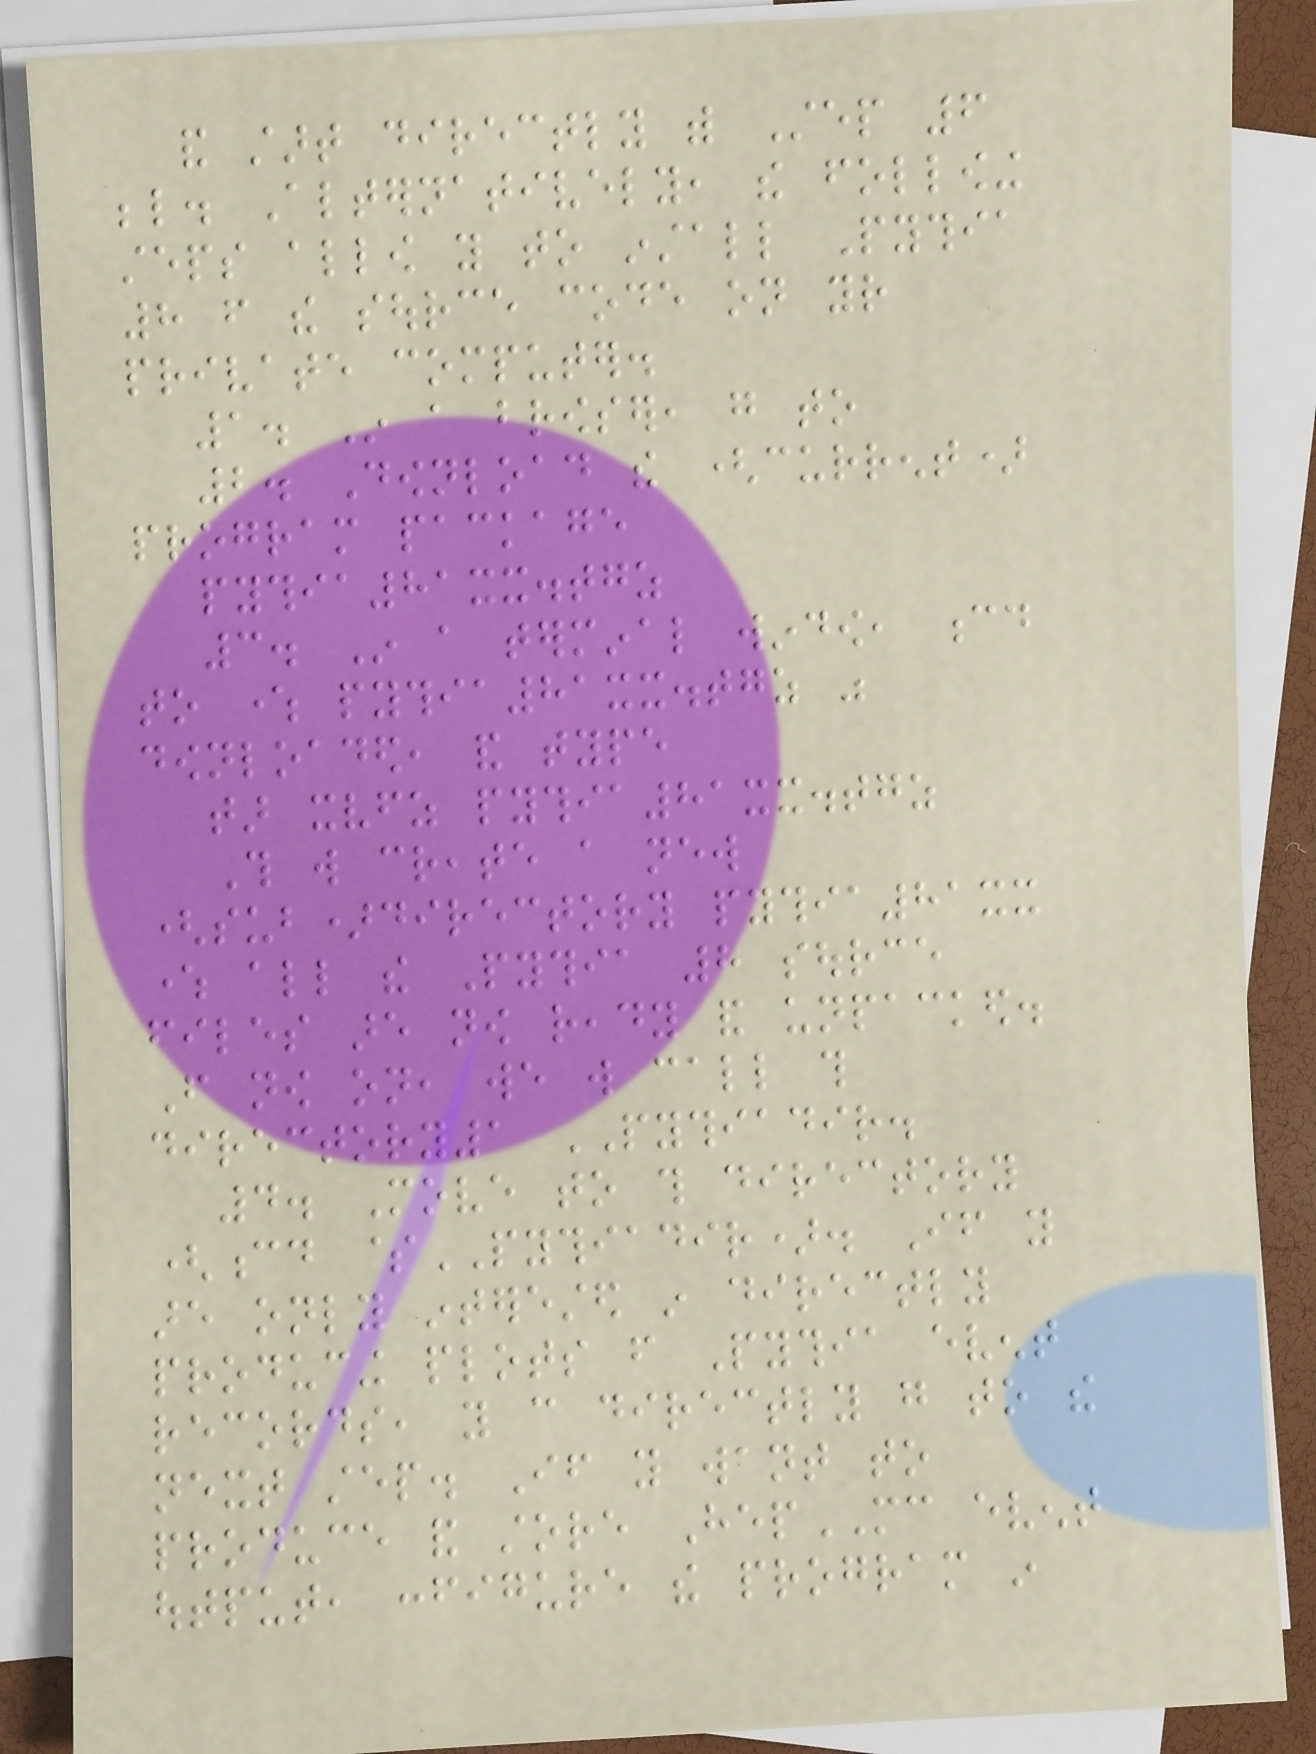and start directly with Step 6
below. Alternatively, the following
steps allow you to install Pythia
8 from the source code on your
private computer.
1. In a browser, go to
2. Download the (current)
program package
pythia81xx.tgz
3. In a terminal window, cd
to where pythia81xx.tgz was
downloaded, and type
tar xvfz pythia81xx.tgz
This will create a new
(sub)directory pythia81xx
where all the Pythia 8 source
files are now ready and unpacked.
From now on, we will call this
directory1 PYTHIADIR.
4. Move to this directory
(cd $PYTHIADIR). If you
are only interested in directly
producing plots from Pythia event
records, you can directly go to the
next step. If you want to
produce and store HepMC event
output, configure the program in
